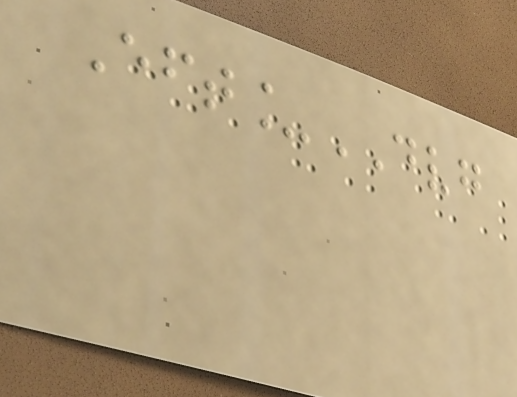Eft_DVG
